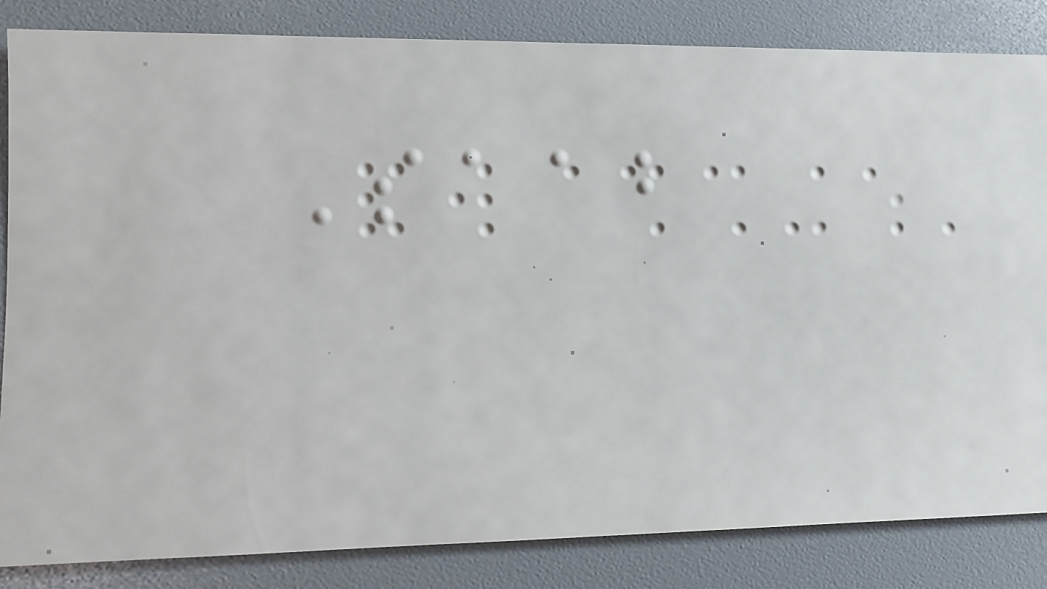Saab
